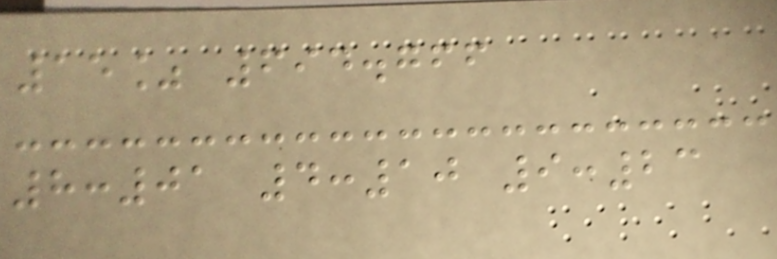15% 694.766
8:01 4:10 9:23
